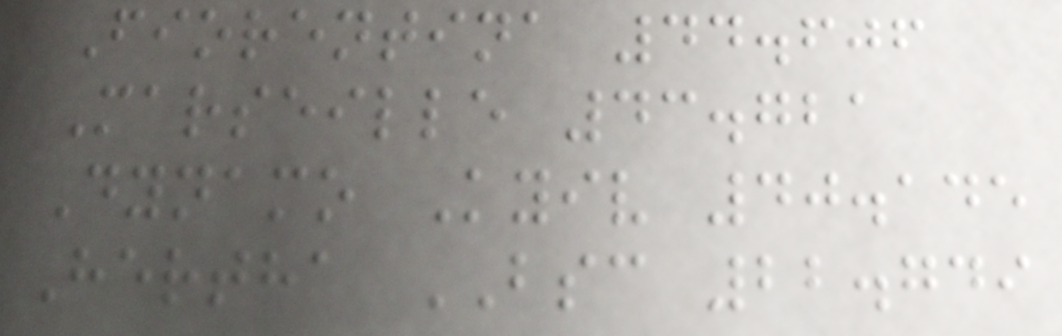Fiorentina 44.606
Marseille 43.721
Dynamo Kyiv 40.145
Hertha BSC 22.749
